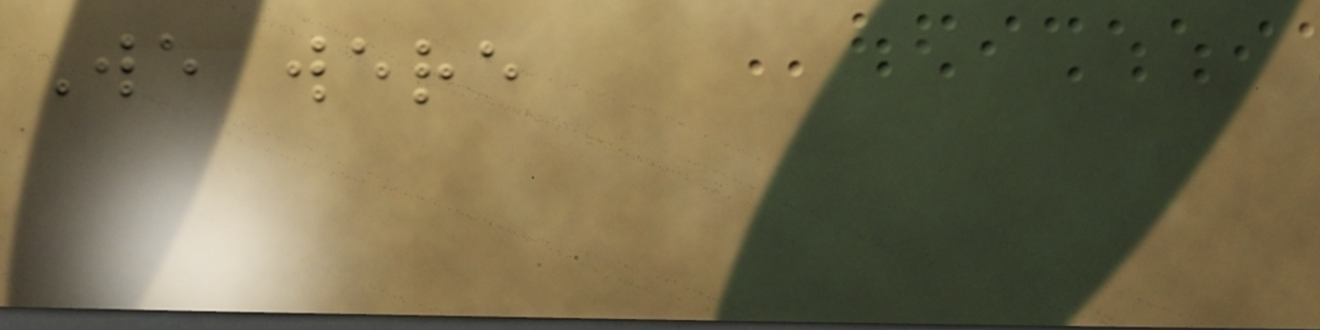We were
